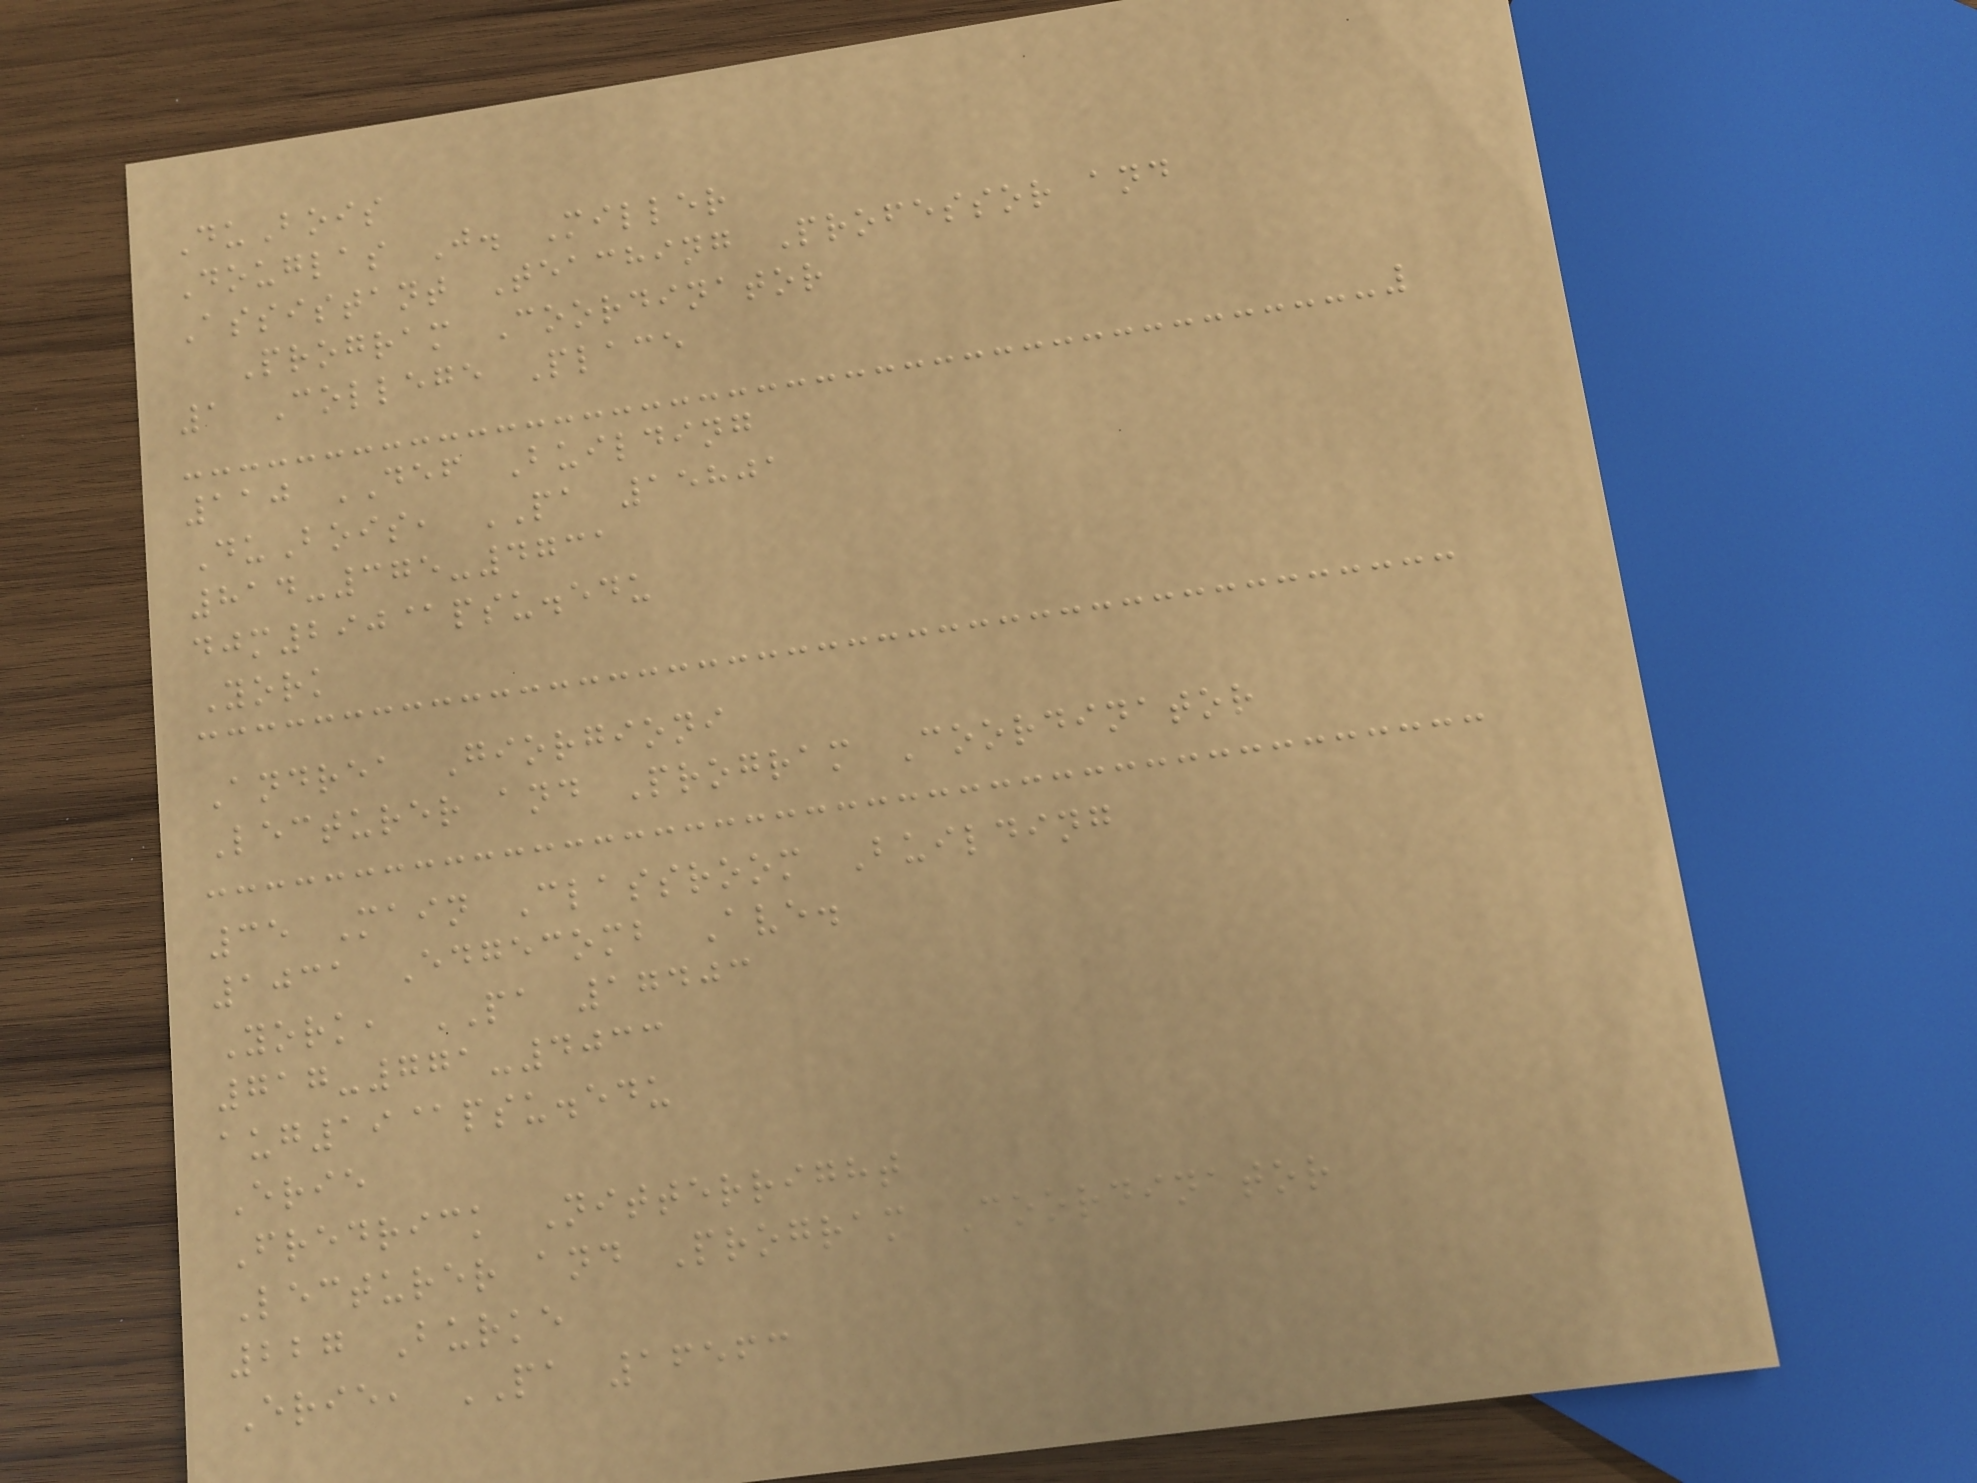DuBois
Douglas J. Miller
Assistant Teaching Professor and
Program Coordinator
1 College Place
110 DEF Building
DuBois, PA 15801
814-375-4731
djm290@psu.edu
York
Andrea Giorgioni
Lecturer and Program Coordinator
35 Main Classroom Building
1031 Edgecomb Ave.
York, PA 17403
717-771-4033
aug19@psu.edu
Erie
Fredrick Nitterright
Lecturer and Program Coordinator
227 Burke
Erie, PA 16563
